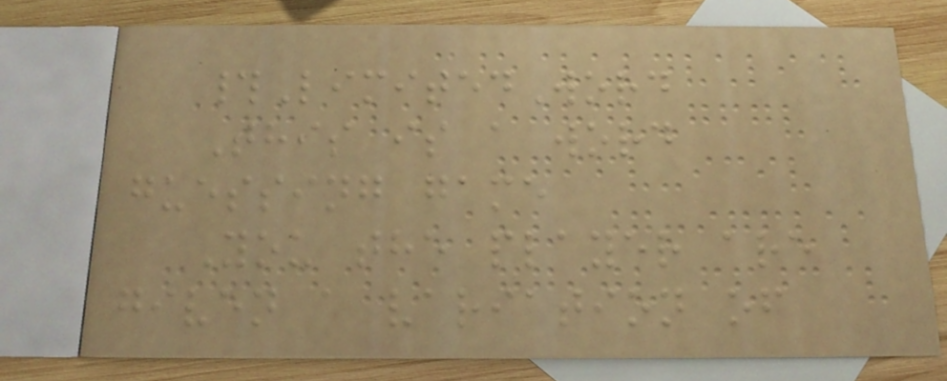#LimitedWord
This is a word
guessing game
You the player are
given a variation of
